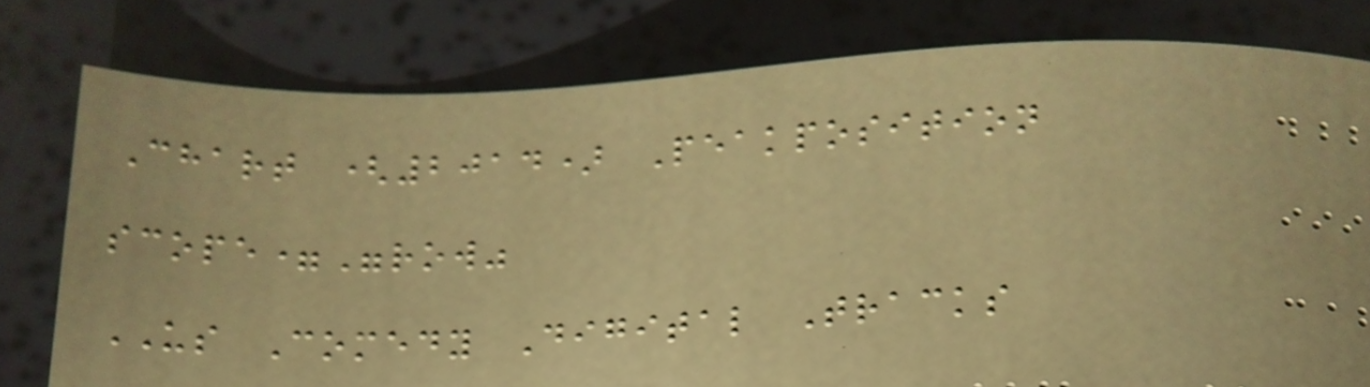Chart (2014) Peakposition
scope="row"
US Comedy Digital Tracks
